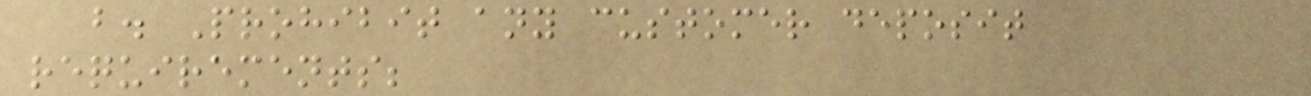b. Prohibit any customer deposit
requirements;
